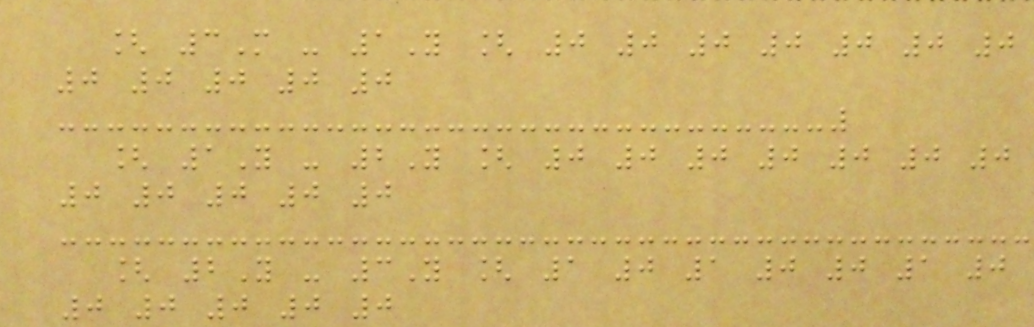[ 3M - 1Y [ 0 0 0 0 0 0 0
0 0 0 0 0
[ 1Y - 2Y [ 0 0 0 0 0 0 0
0 0 0 0 0
[ 2Y - 3Y [ 1 0 1 0 0 1 0
0 0 0 0 0
